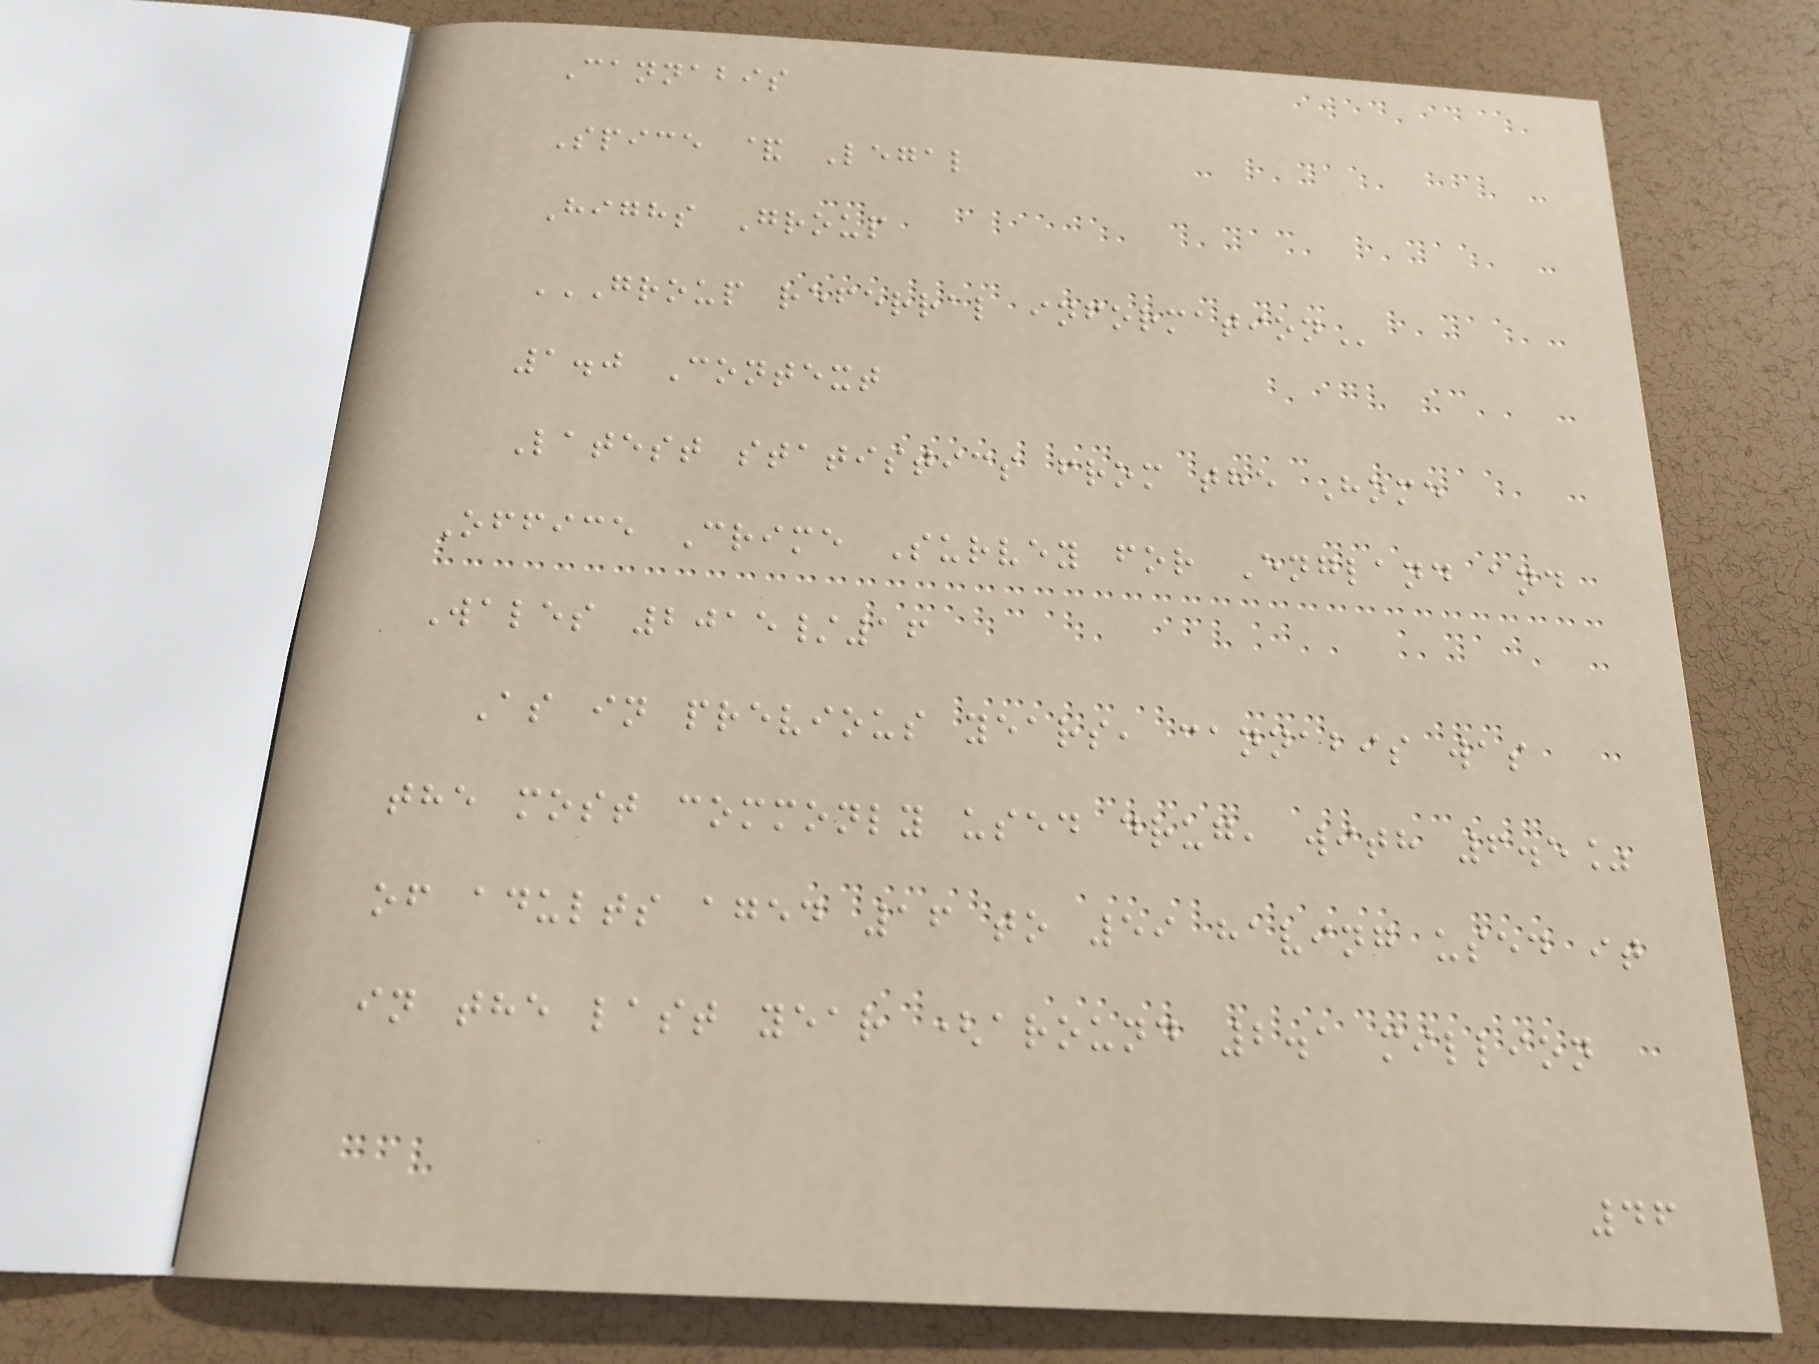Cannabis
Spice & Legal
Highs Group
GROUP REFERRAL INFORMATION
1.0 Context
Latest statistics from the Home
Office Crime Survey for England and
Wales 2015/16
As in previous years, cannabis was
the most commonly used drug, with 6.5%
of adults aged 16 to 59 having used it
in the last year (around 2.1 million
46
